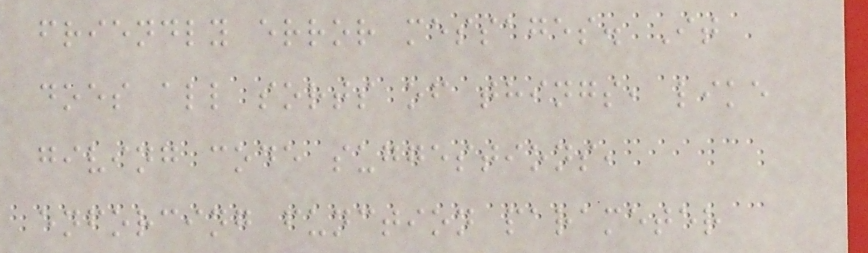friendly error messages. It
does all sorts of things, like
giving code suggestions,
enforcing function parameter
